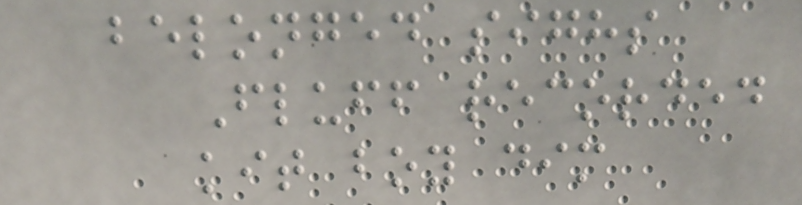belonged sighs
Fluff recorded
kit boy dim
